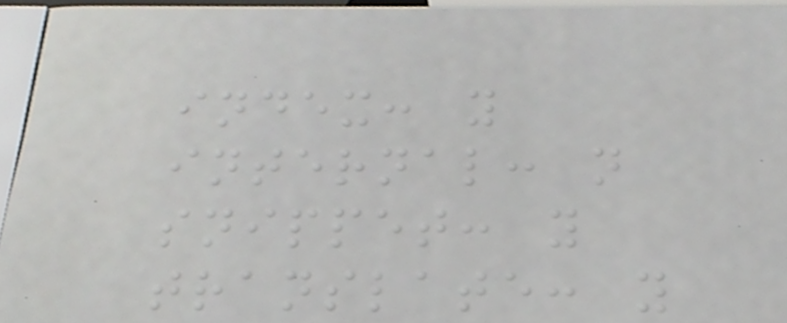index: y
internal: n
snippet: y
translate: y
